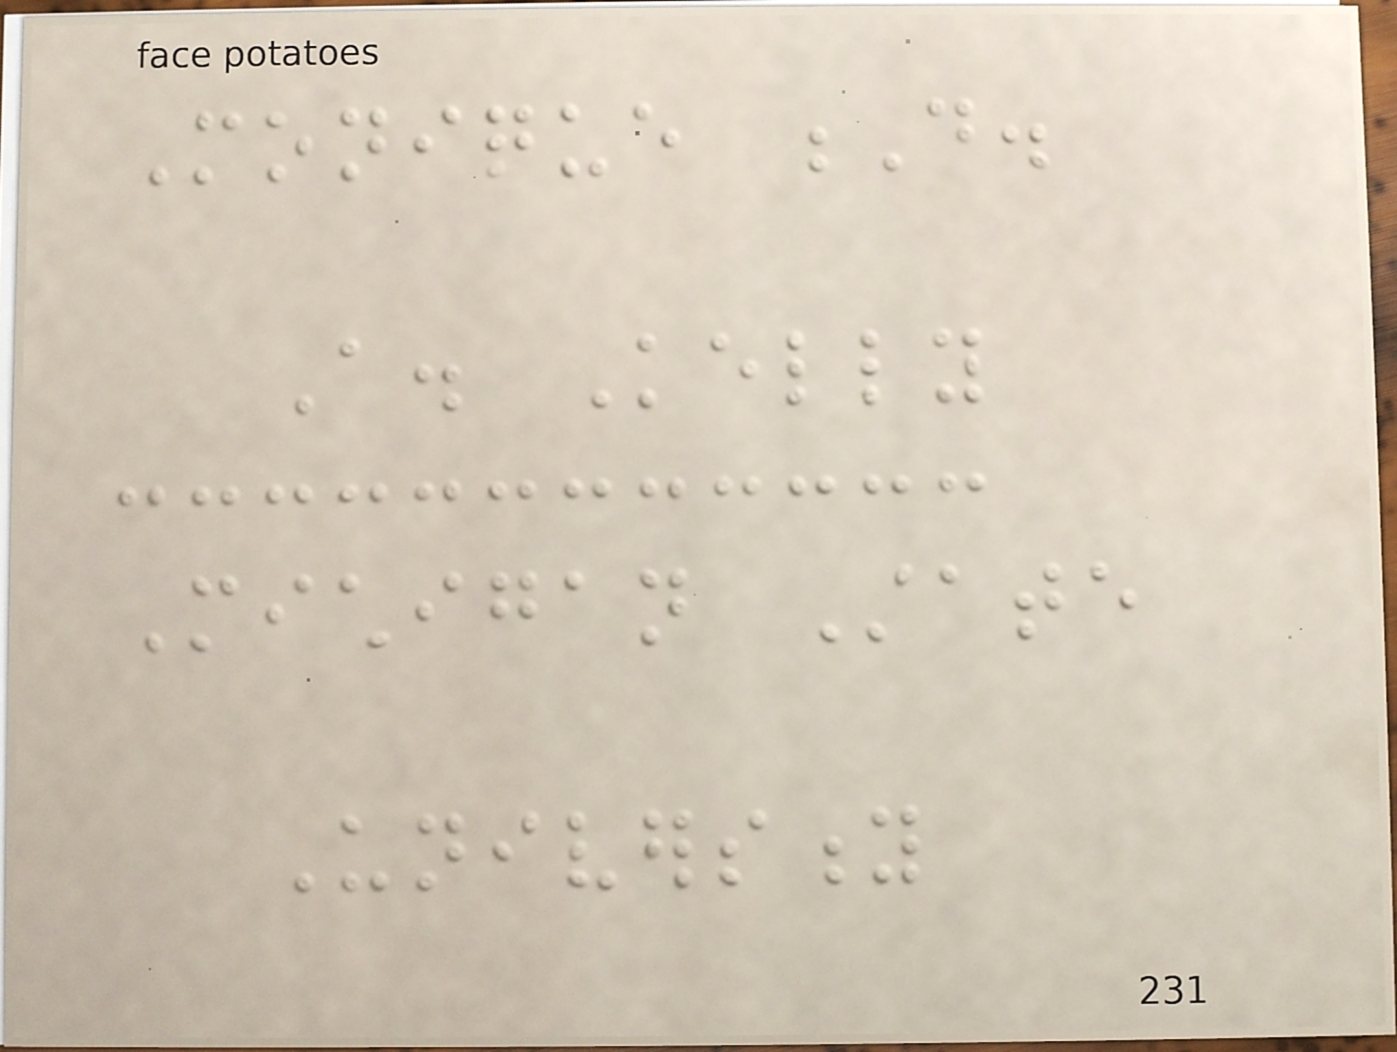Monique D.
A. Kelly
Michigan State
University
